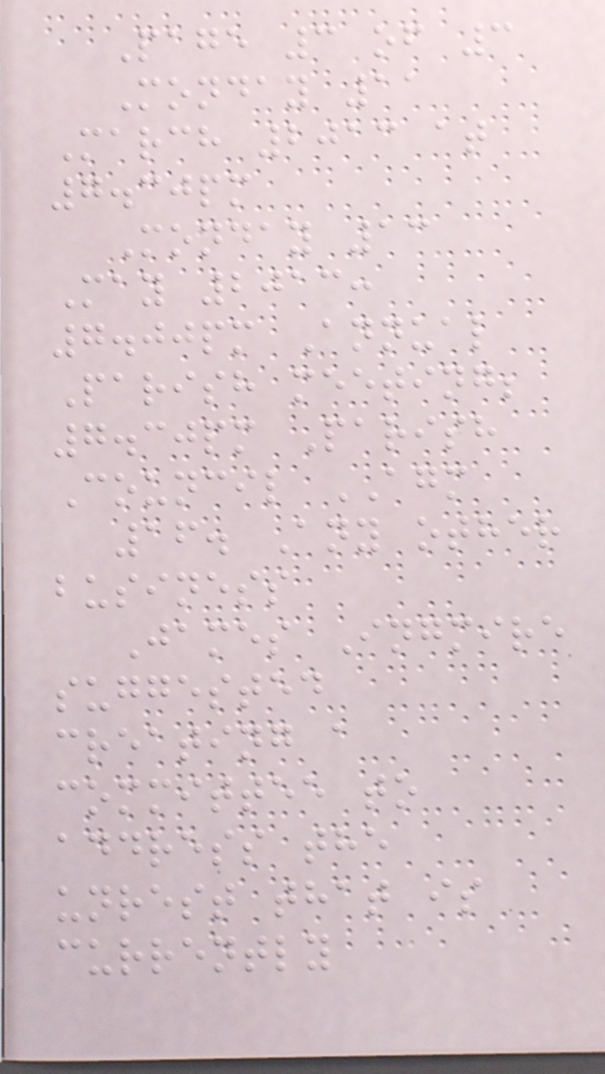Page 3 of 3
Monday 11
March 2013 at
7.30pm
Monday 13
May 2013:
7.00pm Annual
Parish meeting;
7.30pm Parish
Council AGM
16. Any other
business
James Ingmire
suggested
creating a
committee to
address the
unrest that is
currently
